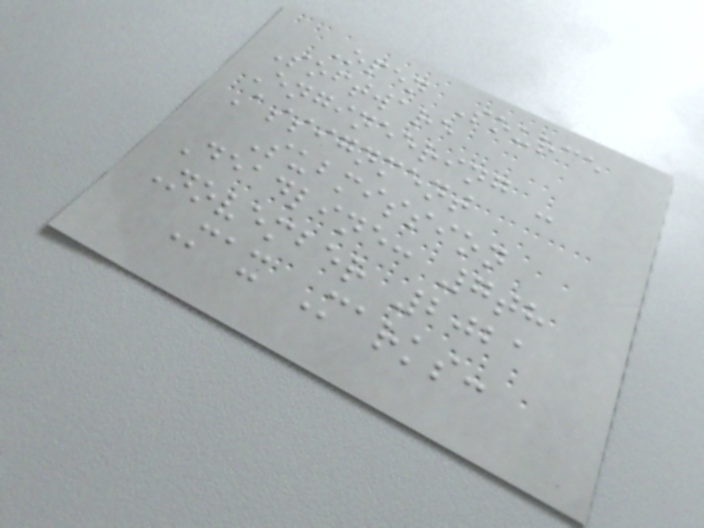Open Source
Software
Engineering -
Assignment
Submission
Deadline: 7th
November 2021
Max Marks:
